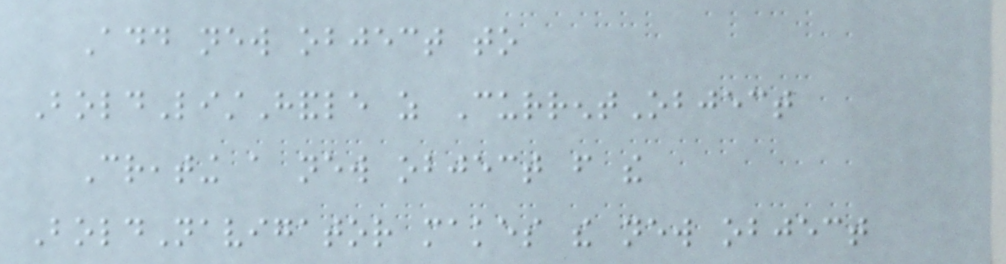Add new object to
BoldListHandle as CurrentObject
Creating a new object from the
BoldNavigator makes the new object
